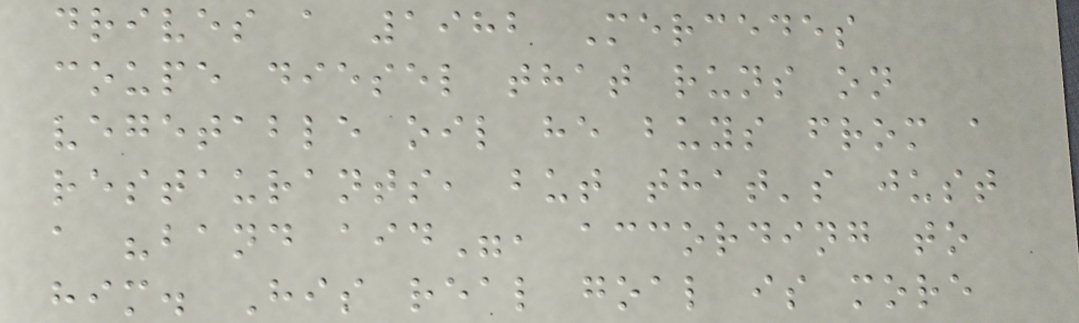drives a 1982 Mercedes
coupe diesel that runs on
vegetable oil he buys from a
restaurants, but that's just
a "band aid", according to
him. His real goal is more
